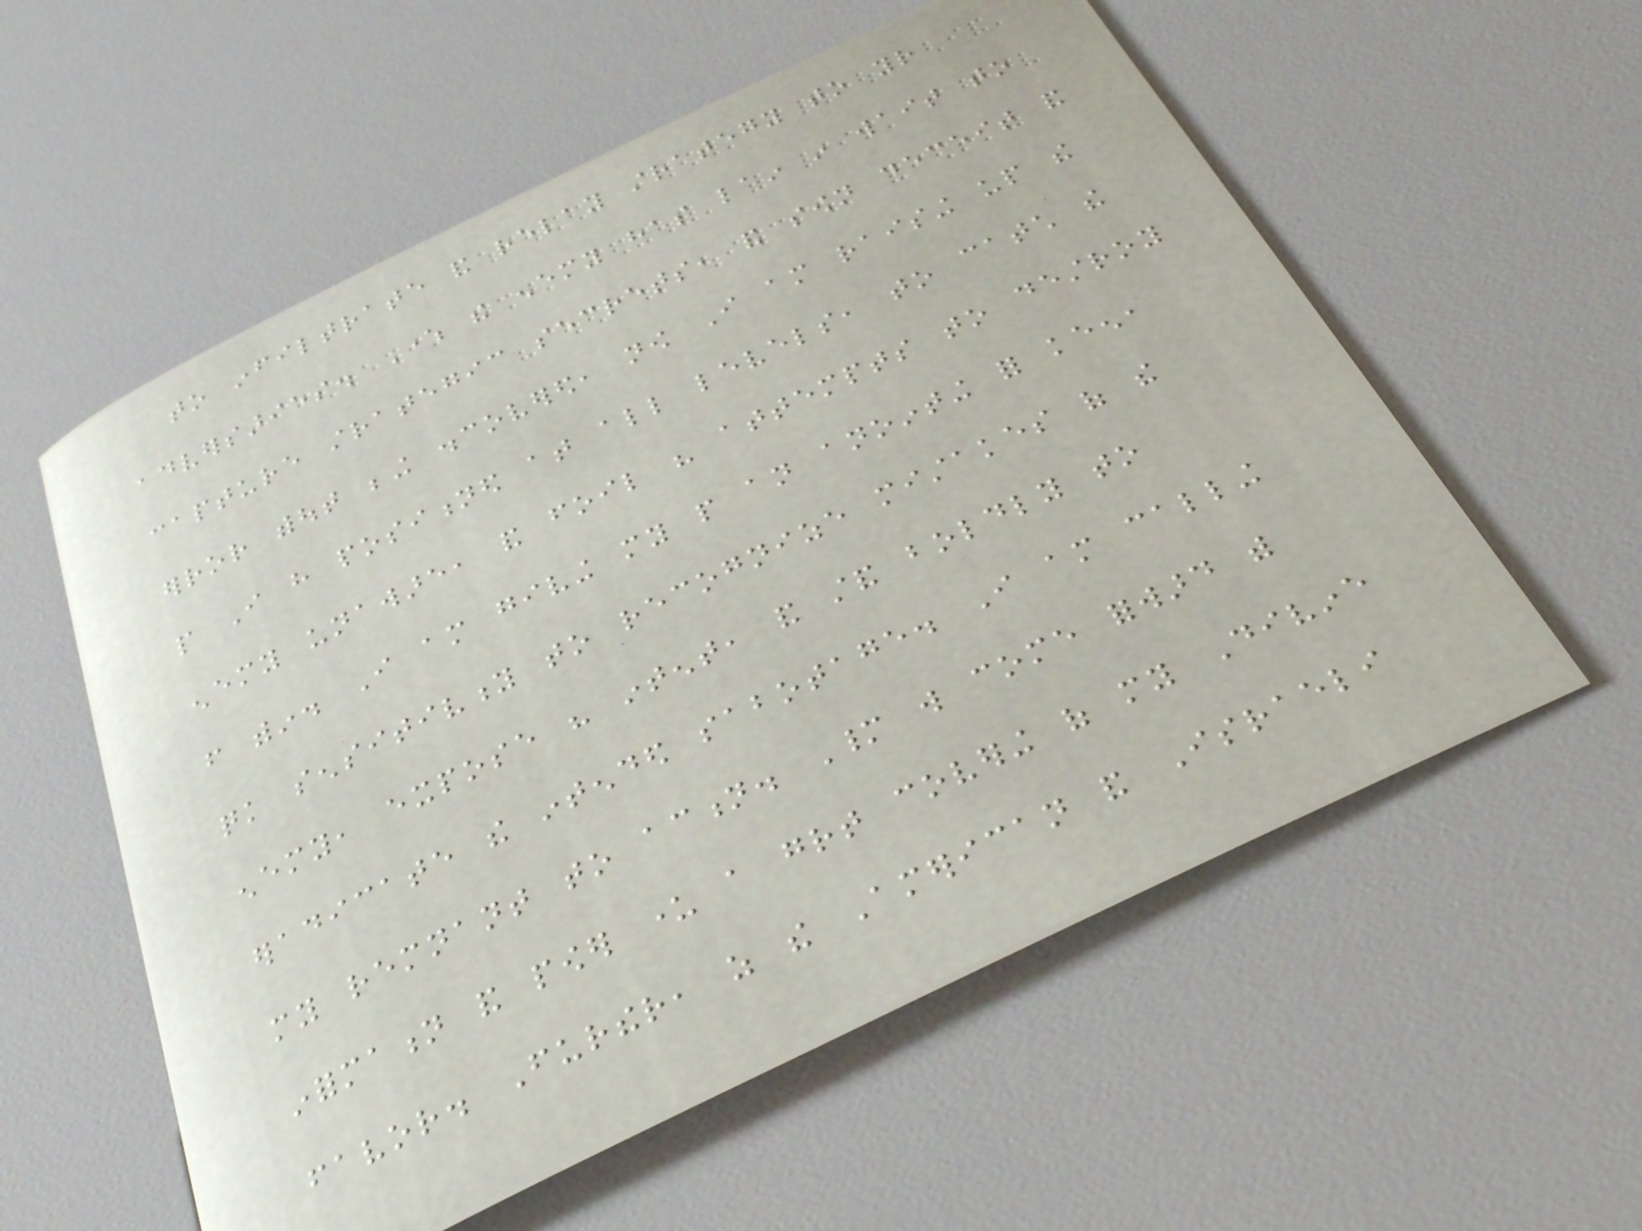to infiltrate and relay strategy to your
adversaries. Where the enemy has lain in wait to
capture strategic secrets, and sown deceit and
error without being discovered, now I am raising up the
people I have positioned at all levels, to catch the
enemy unaware, and foil his attempts to destroy
from within. I am giving my people an anointing for keen,
quick sensitivity to recognize mistakes of the
enemy, expose his intent, and stand boldly to
eradicate the intended sabotage. I am calling
my remnant to action. Many will come forward with
information and power under a great covering of my Divine
favor. Further, as the American and Israeli
